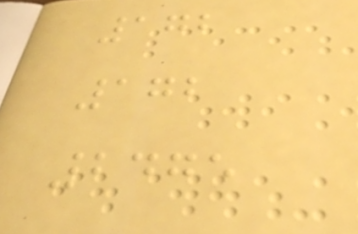172
172
2475
